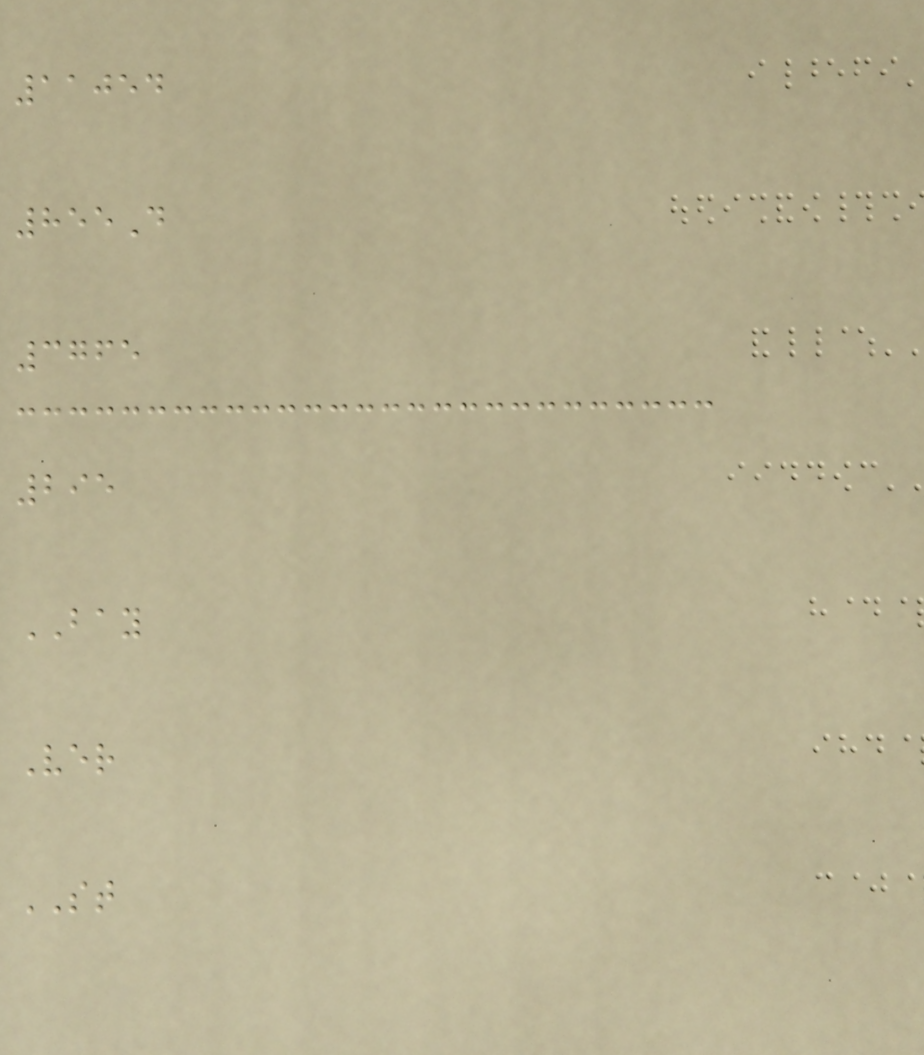11054
855D
3765
295
BAY
Ver
ST
